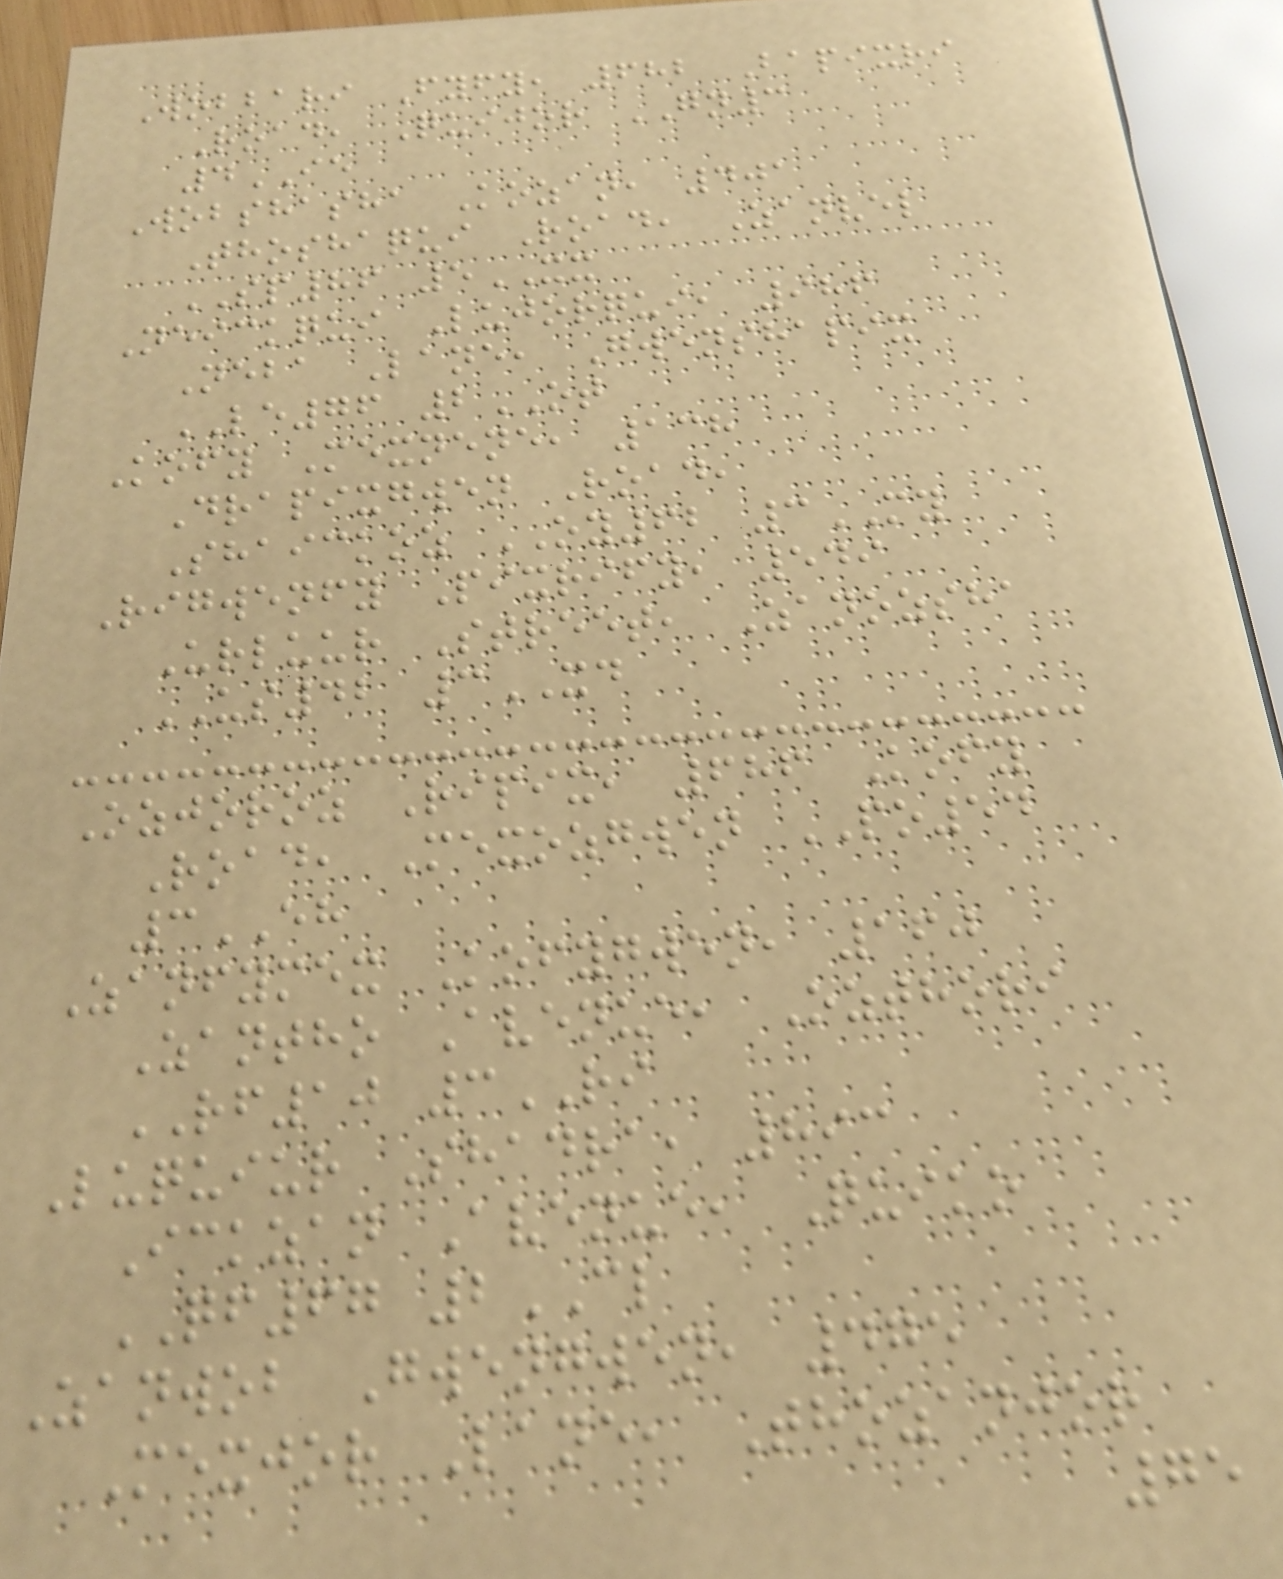Wobbari Fyfy, 682 Bapixri
Road, Quijor GN3
4IE
Wobshasha Kozan, 401
Thoshaqui Road, Zanvel
SP86 5XX
Neickqui Lujorqui, 986
Neba Lane, Gwenshapix
LE76 2OT
Kofy Mexnene, 138
Drapixgwen Road,
Shaickoz OY62 3MY
Rigwenfy Pixrify, 549
Urluur Street, Zanozsha
US42 3XD
Ozjoroz Ripix, 686 Kofy
Road, Mexozgwen PO54
3EH
Zanfymex Kofygwen, 160
Zantho Avenue, Ozthori
RF10 3RI
Luquiur Shadra, 893
Ickzan Avenue, Quiko
QF67 2CL
Zanwob Gwengwen, 475
Mexjor Lane, Thozanjor
75
